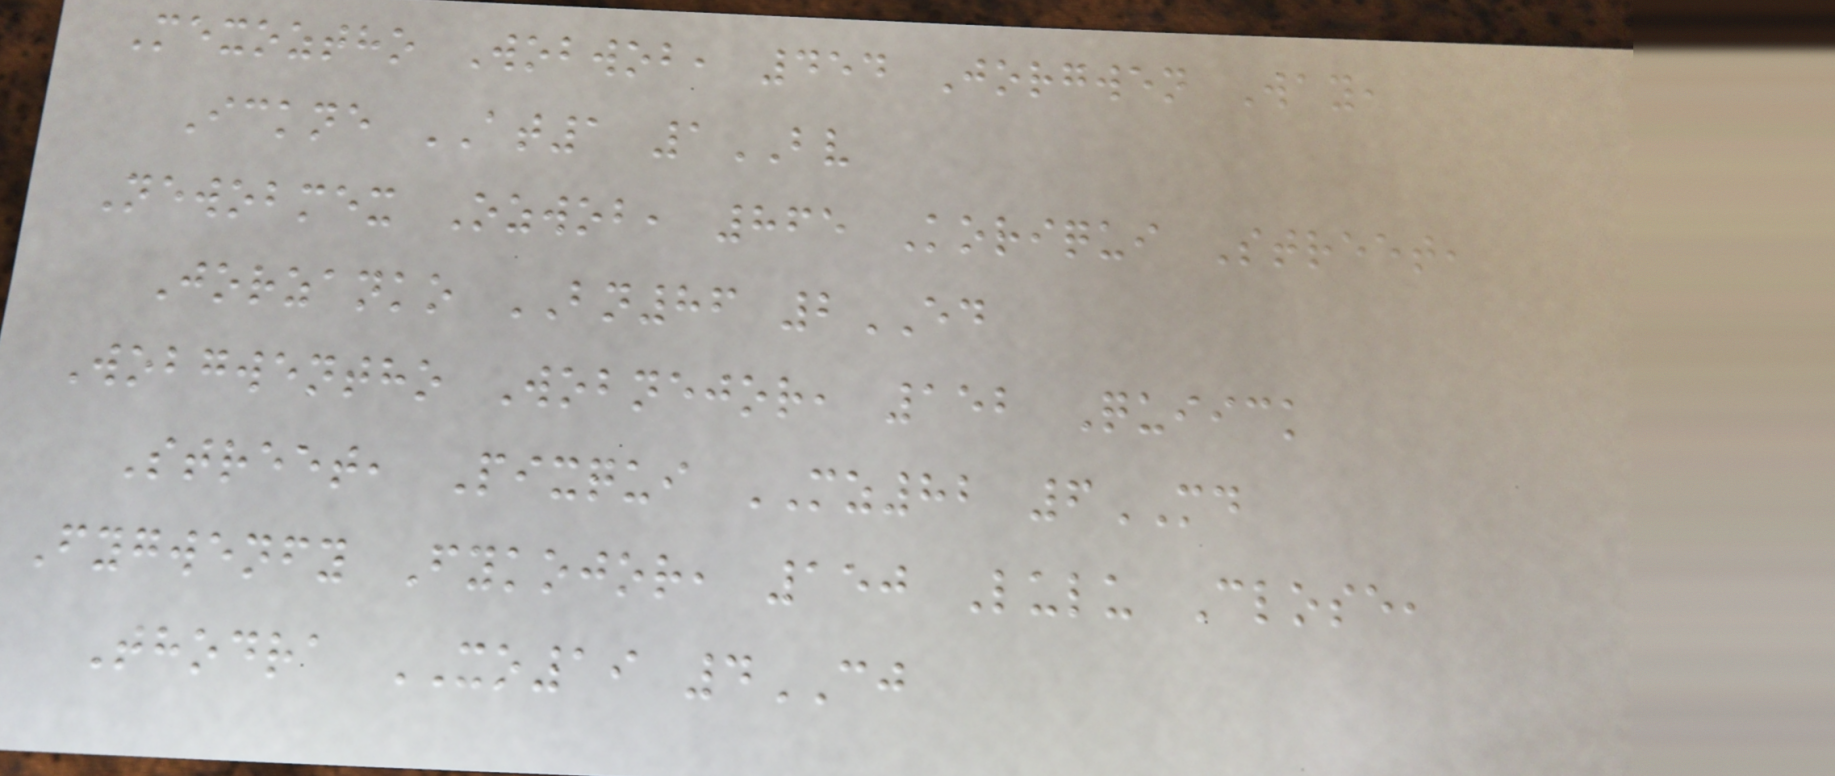Mexoztho Wobwob, 454 Jorgwen Way,
Ickne AT1 1BV
Newobmex Ozwob, 865 Koriqui Street,
Jorzanko BN86 2ED
Wobgwentho Wobnejor, 152 Quiick
Street, Pixqui MZ82 6MD
Fygwenfy Fykojor, 150 Lulu Close,
Thodra XO19 4CJ
